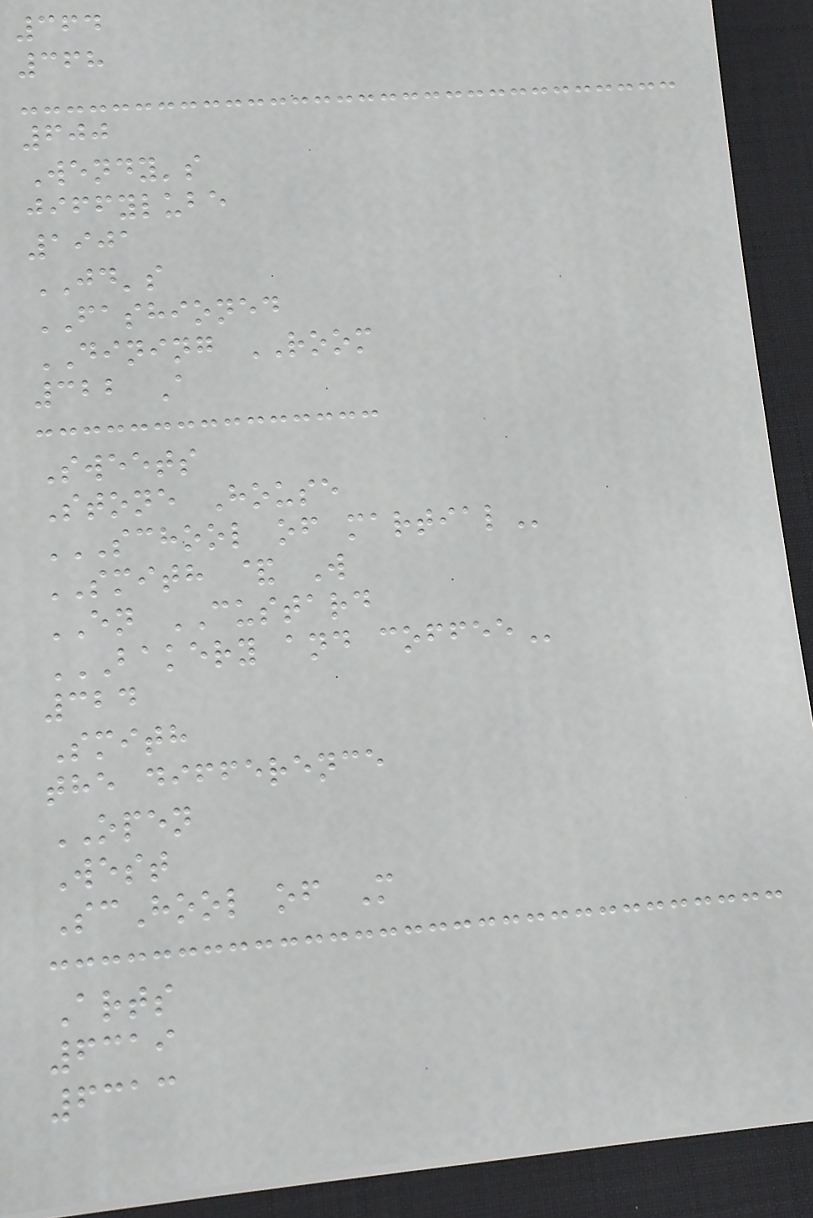364
368
600
Wendy's
jiffylube
1901
JD's
FASHIONED
DINING ROOM
322 A
Sweets
Stone House
SCHOOL OF MARTIAL
SMITH & W
EN CUSTARD
BAKERY AND COFFEE
324
Smith
the difference
OPEN
West
ScHool of M
Arts
6319
6313
